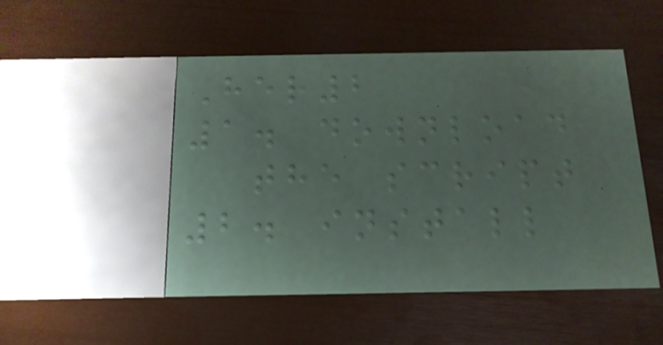Her2
1. download
the script
2. install
